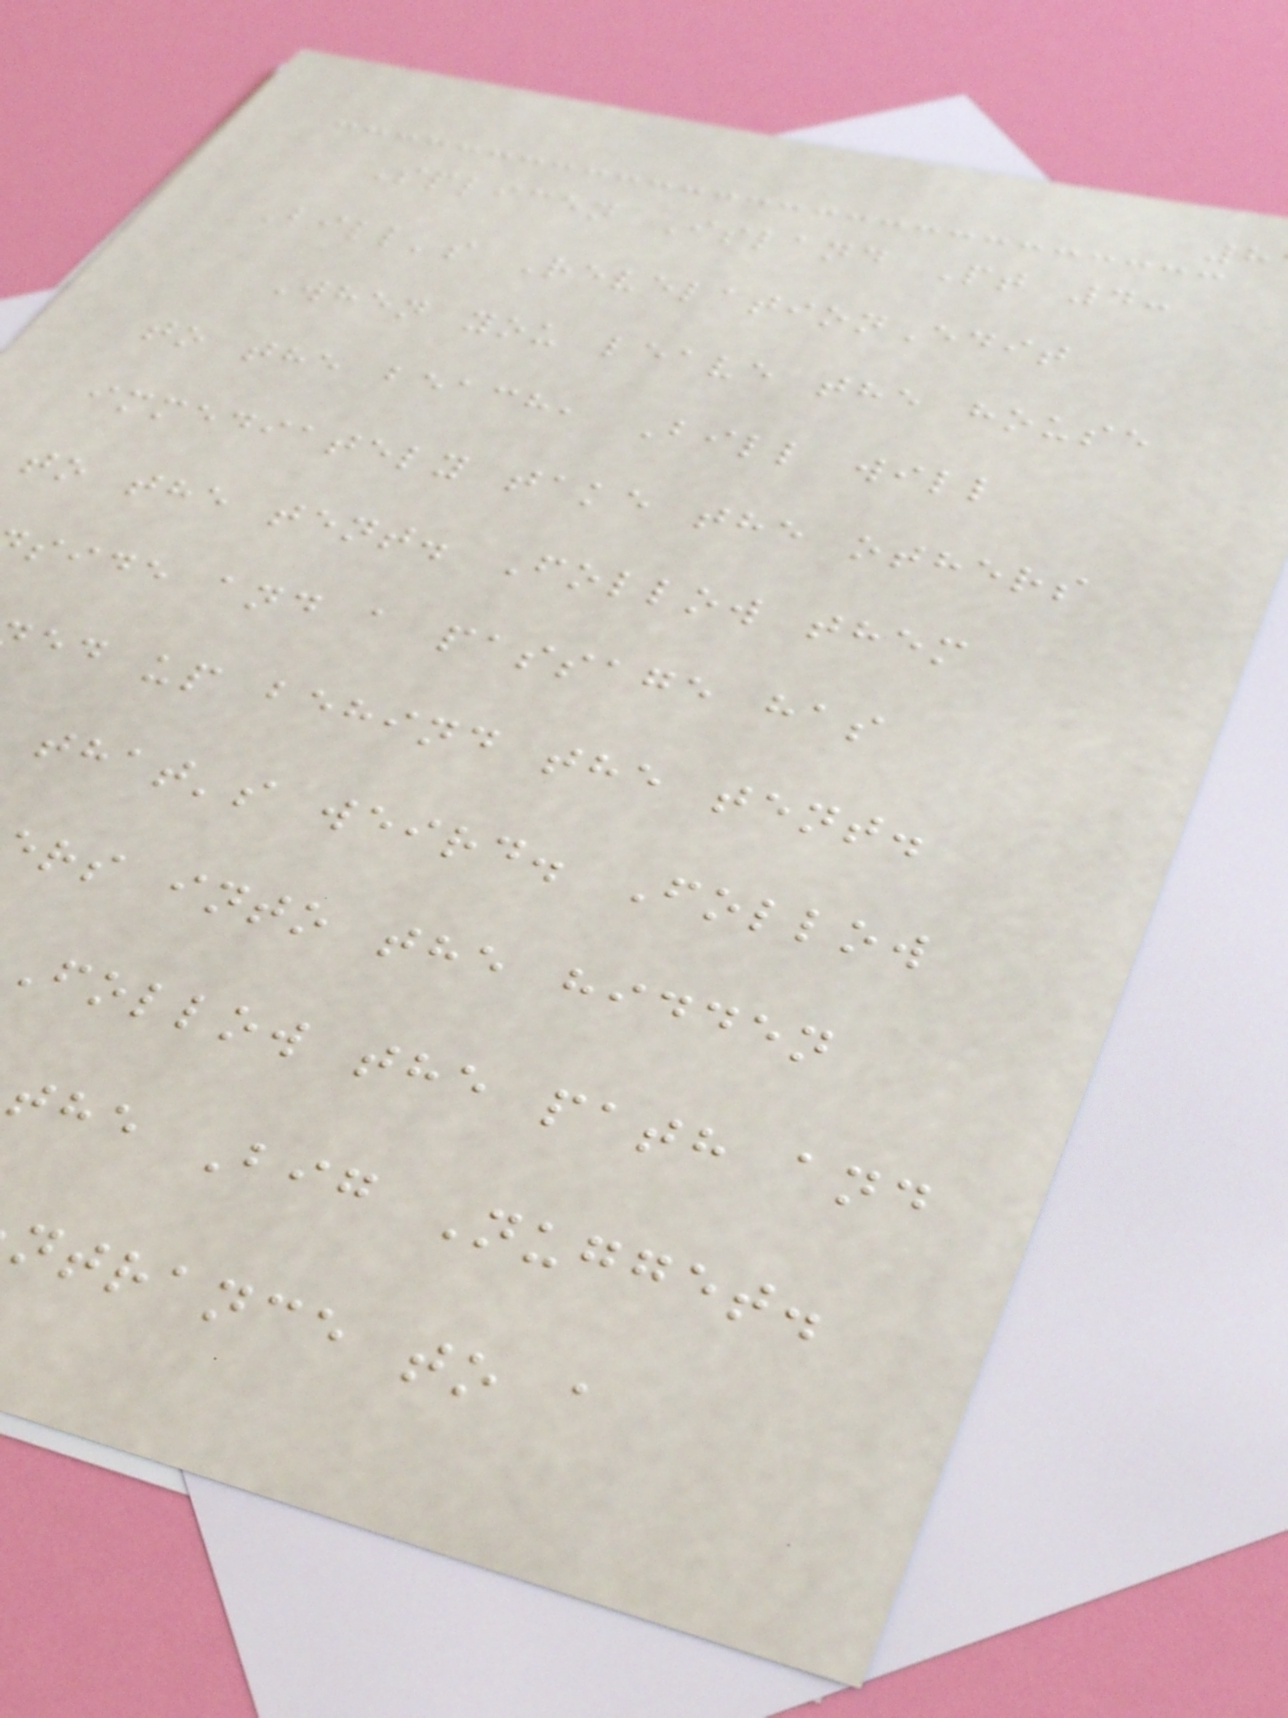Splicen Island Pt 4:
Bill's RevelationEdit
When you leave the house
to the beach, Bill will
immediately take the others
to the tent. Follow them
side and a passage has
ed up behind the tent.
that's weird. Follow
rs into the hidden
Follow the path and
the Big Nugget.
ntrance to a
